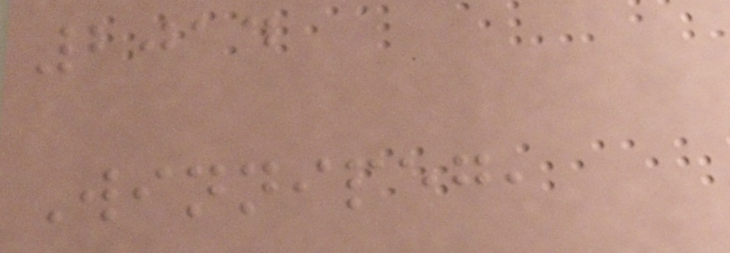2014
Winnipeg,
